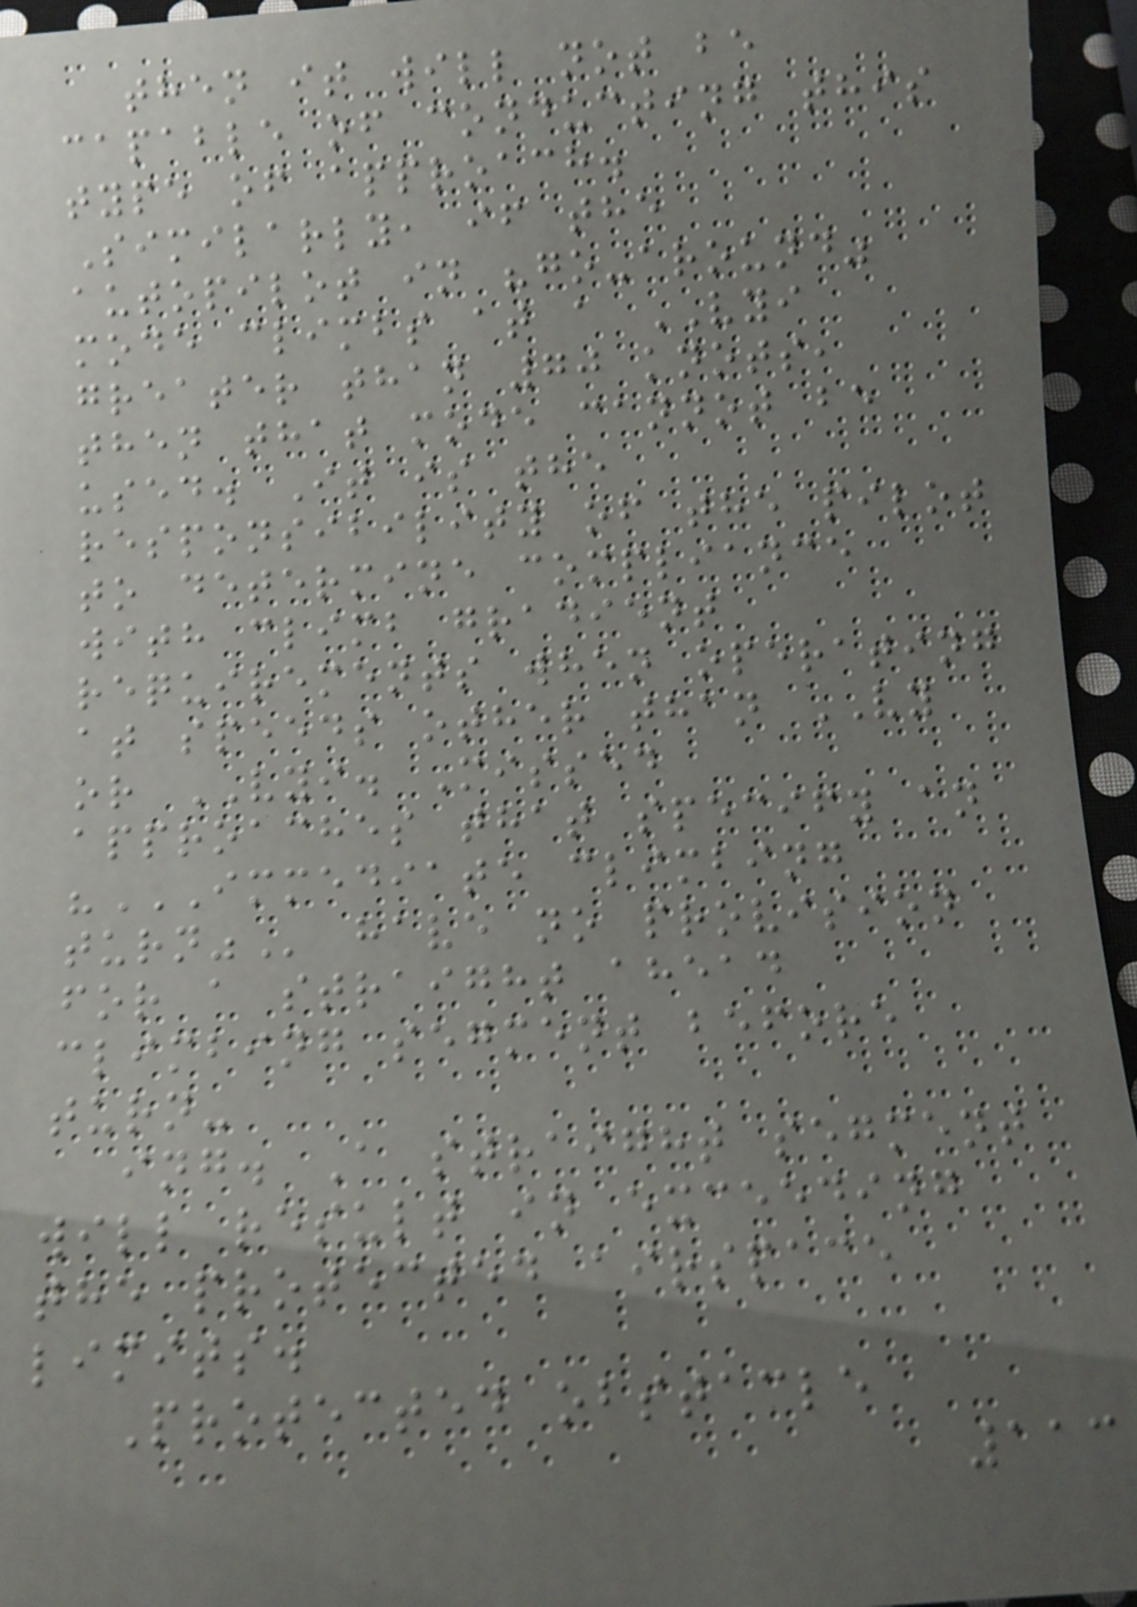then it will not be
capable of conducting this
type of approach.
Similarly, if the
autopilot in "go-around"
mode climbs at a VYI
greater than 70 knots,
then that mode cannot be
used. It is the
responsibility of the pilot
to determine compliance
with climb gradient
requirements when operating
at speeds other than VY
or VYI. Missed
approaches that specify an
"IMMEDIATE CLIMBING
TURN" have no provision
for a straight ahead
climbing segment before
turn-
ing. A straight segment
will result in exceeding
the protected airspace
limits.
Protected obstacle
113
